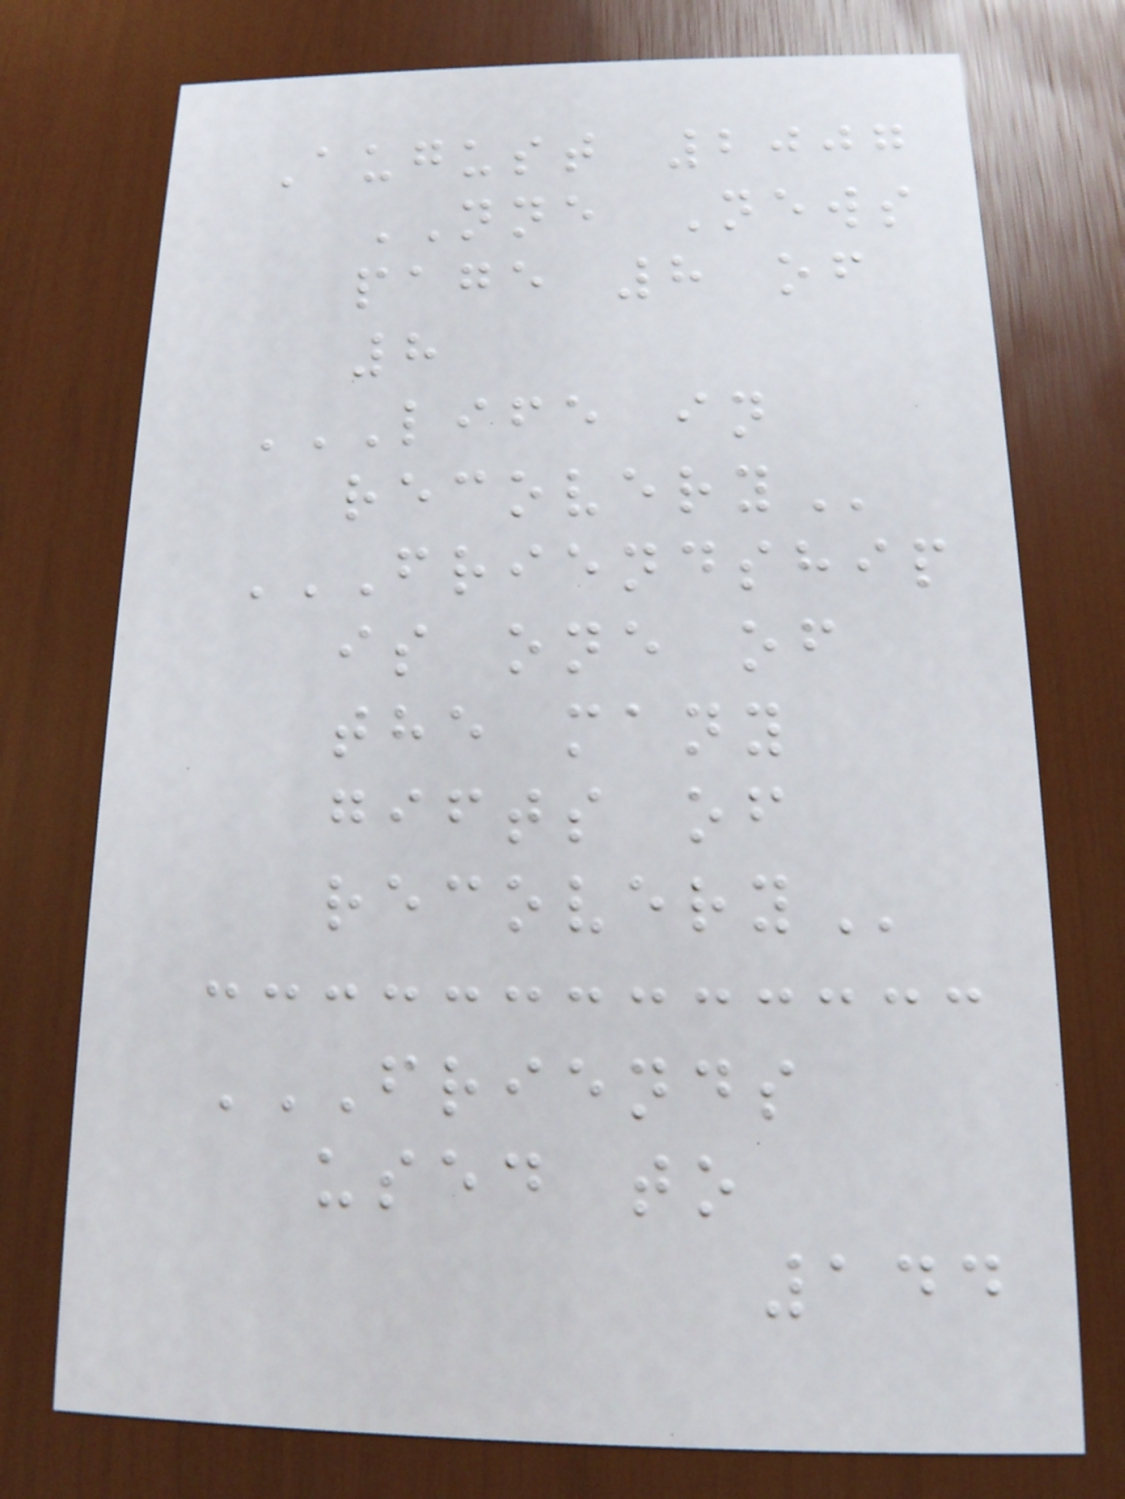August 2007
NNE News
page 8 of
8
LIFE IN
RECOVERY
FRIENDSHIP
IS ONE OF
THE MANY
GIFTS OF
RECOVERY
FRIENDS
USED TO
144
